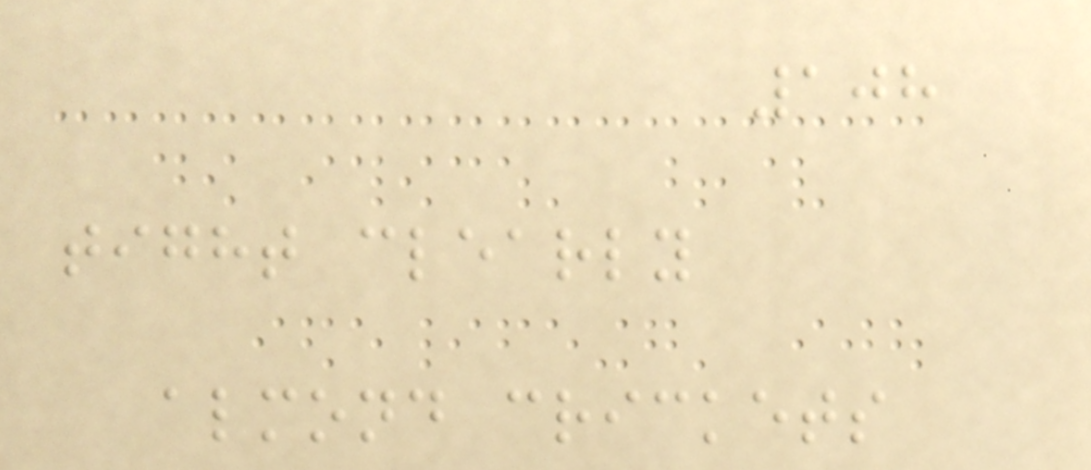108
tight clearly
almond crickets
